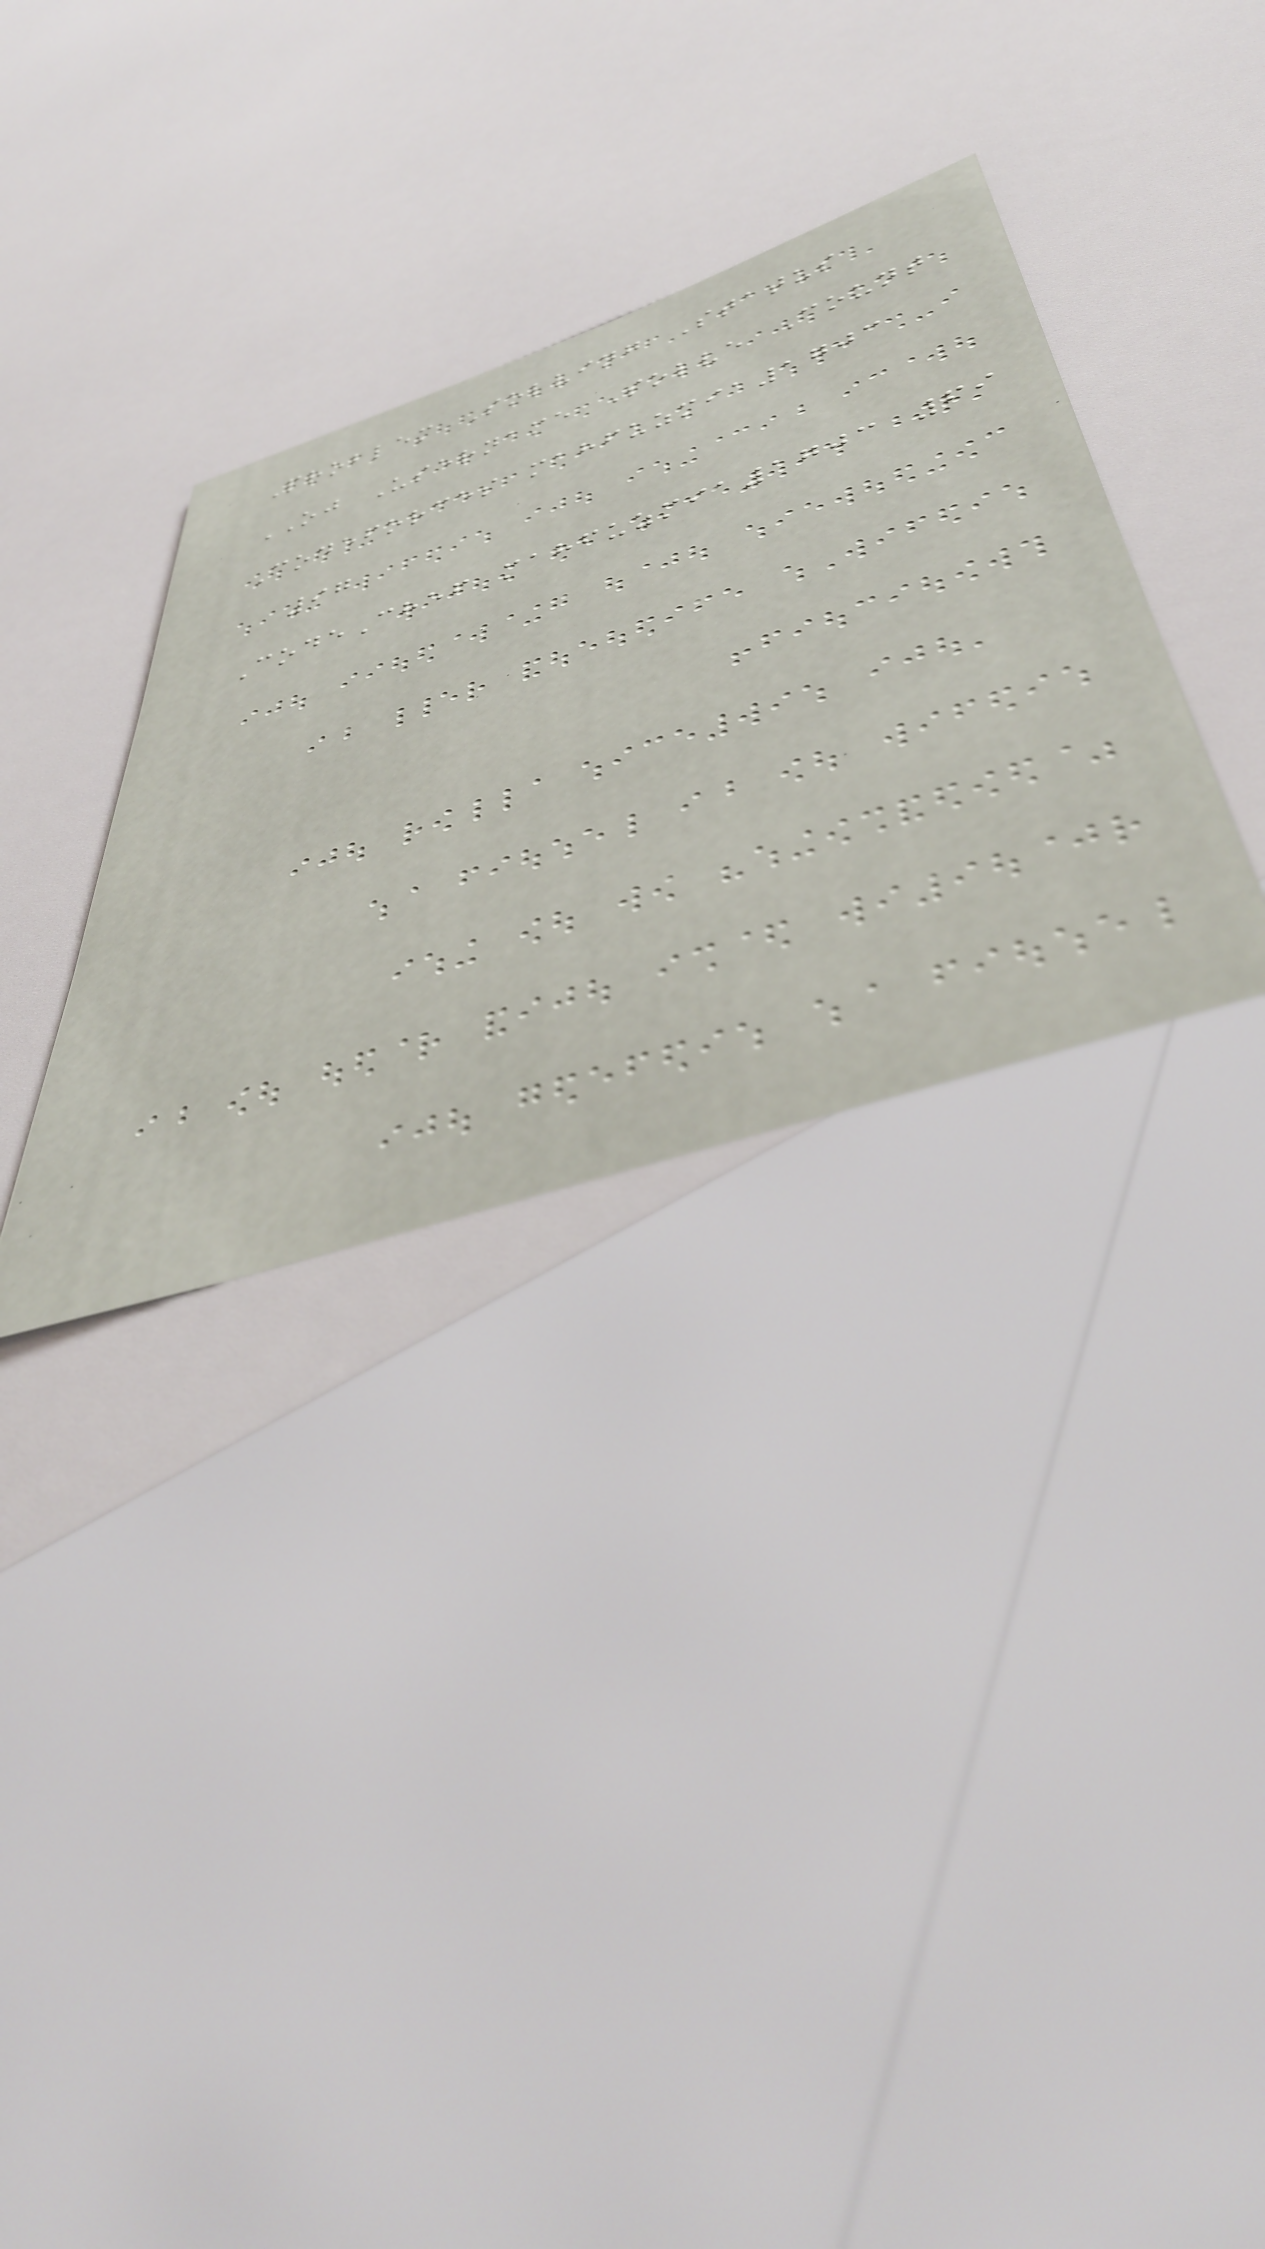Problem Solving Status
OJ Username Solve Count
Codeforces mahfuzmia1703
97
CodeChef mahfuzmia1703 69
